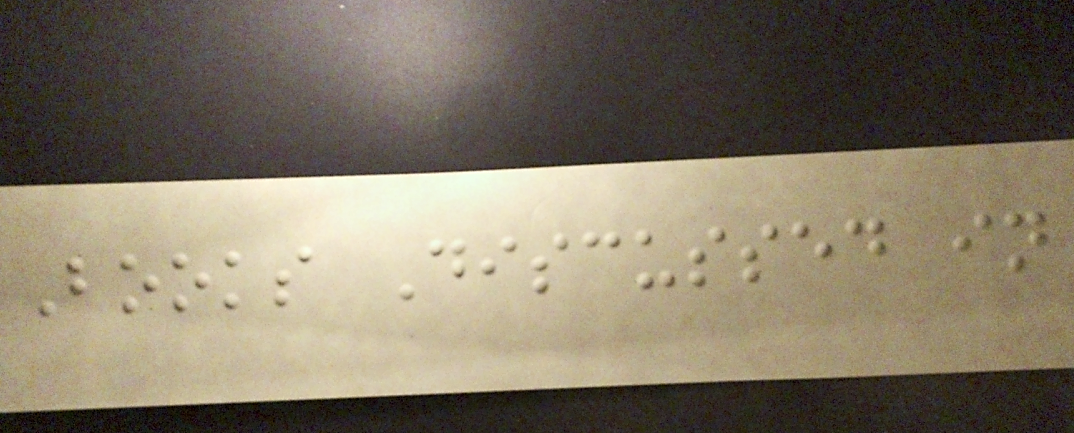Books Discussed in
